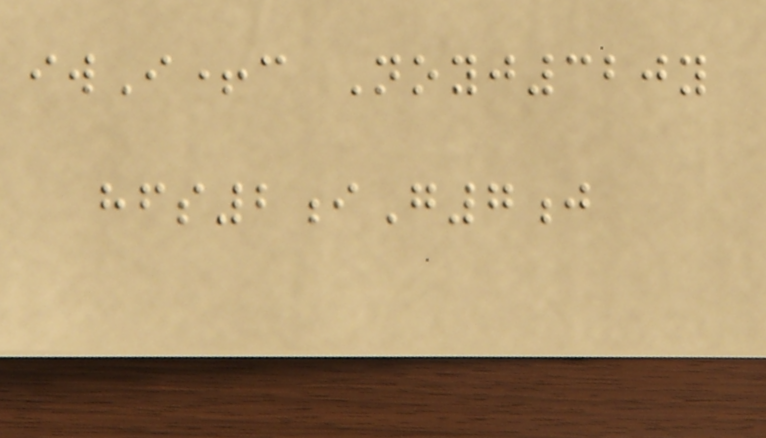iwI+c Noyj320y
hfs2iG7j
